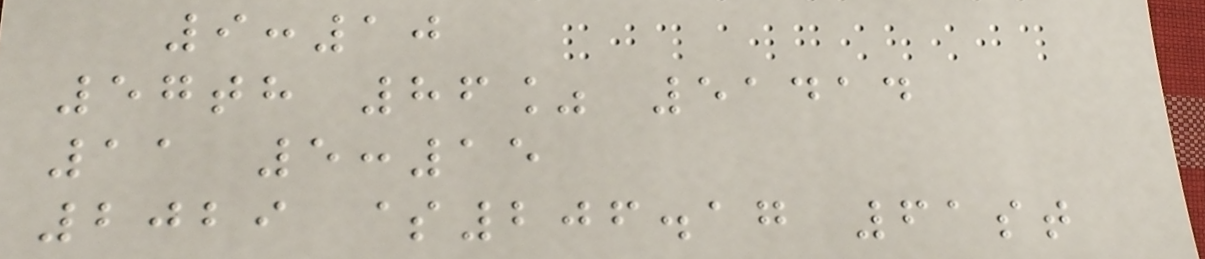9:10
57th 86% 51414
11 5:15
2029 $206.17 61st
